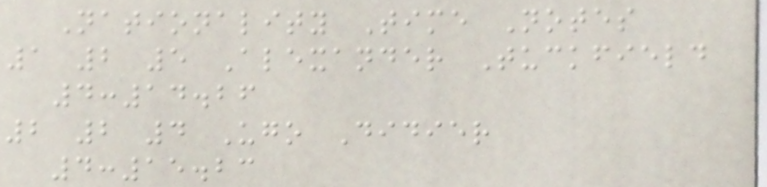Nationality Time Notes
1 2 5 Alexander Tuckfield
4:14.26
2 2 4 Ugo Didier
4:15.23
